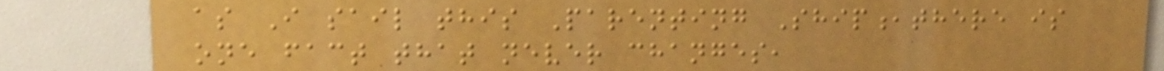as I sail this Parenting Ship,there is
one fact that never changes,
